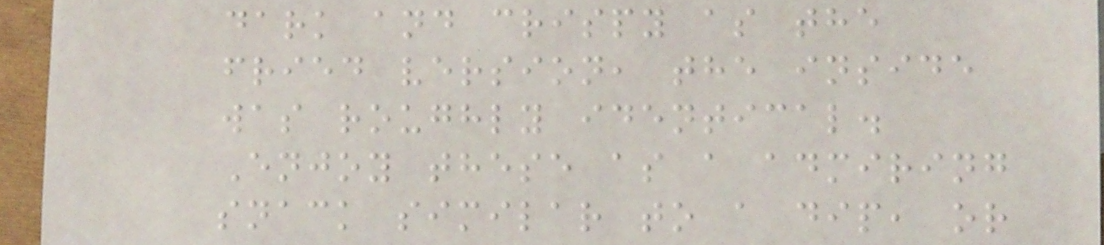dark and crispy as the
fried version, the inside
was roughly identical.
Enjoy these as a admiring
snack similar to a dip, or
